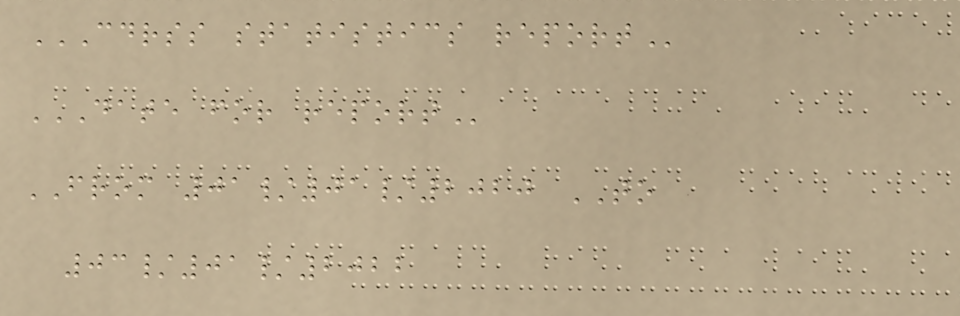CDRSS STATISTICS REPORT
DATE FOR REPORT
FROM 01/01/2020 TO
03/01/2022
